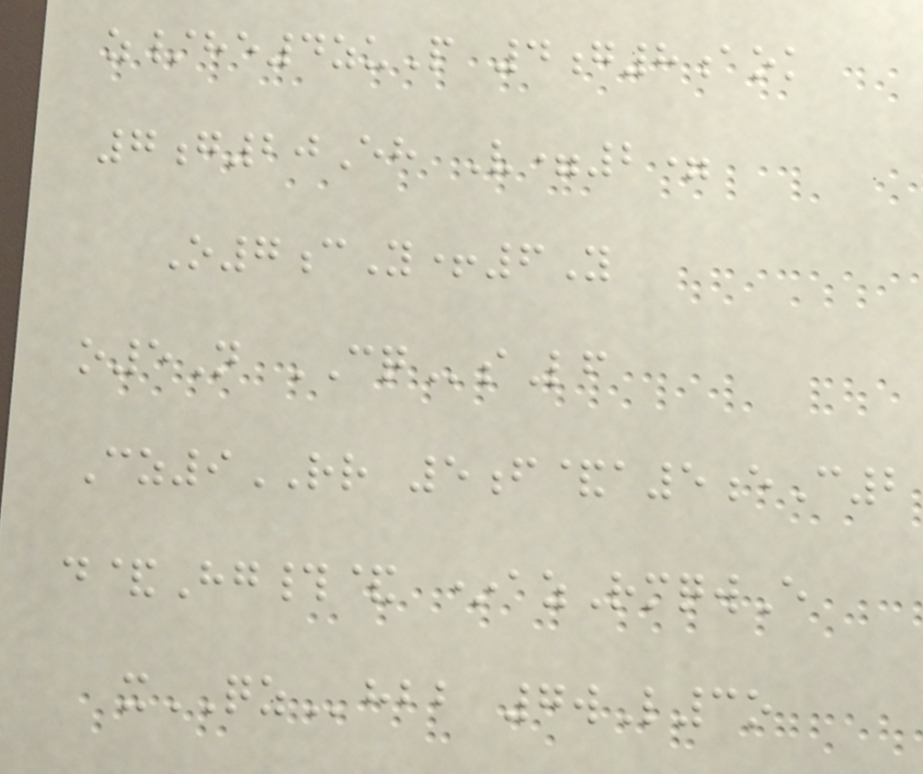z/he4zuP 4g8aok
7g20Eh V=2=
O7cY+6Y
o5N CQsLf
Cz9RR 5f&a5eC2
d&Hg#& *azRmqwE
xQZhbb 7wL3o
